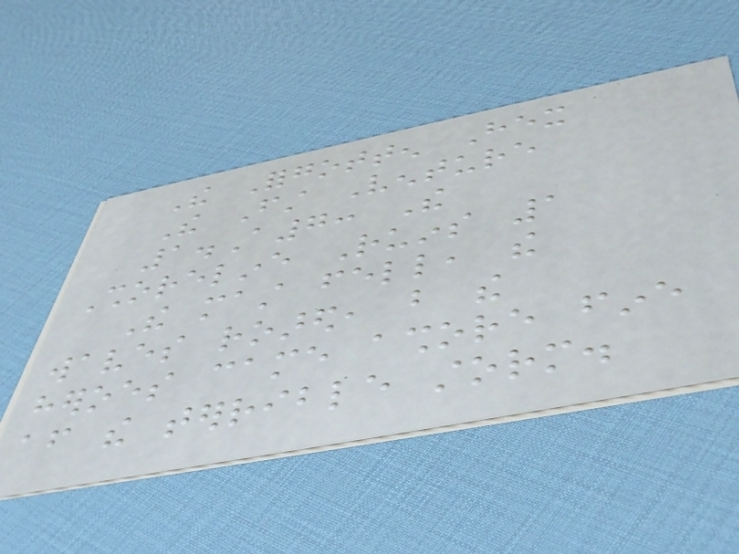The Forgotten Hex
The First Venture
1.A7: The
Shoreline Ruins 1
The mast fell, the
waves roared, but the
heroes came ashore fine
after the terrible storm.
